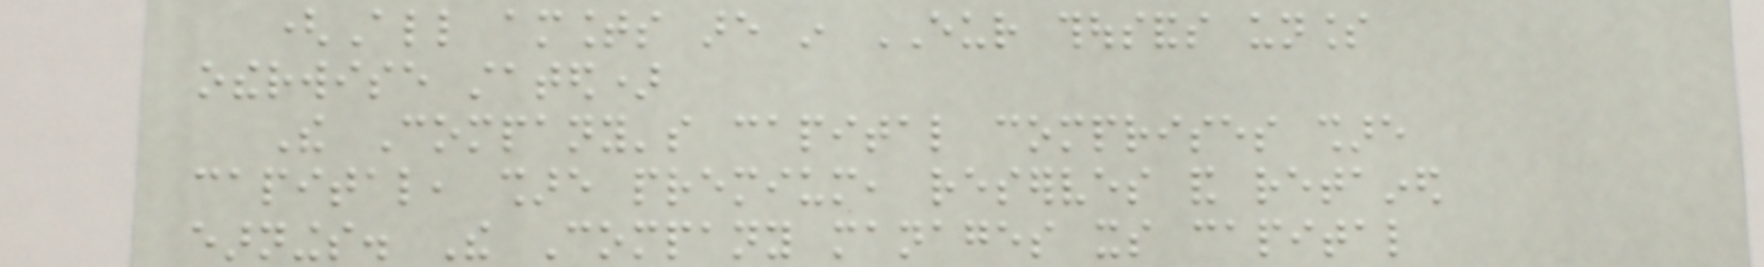(All amounts are in EUR thousands unless
otherwise stated)
The Company's capital comprises share
capital, share premium, reserves and retained
earnings. The Company manages its capital
